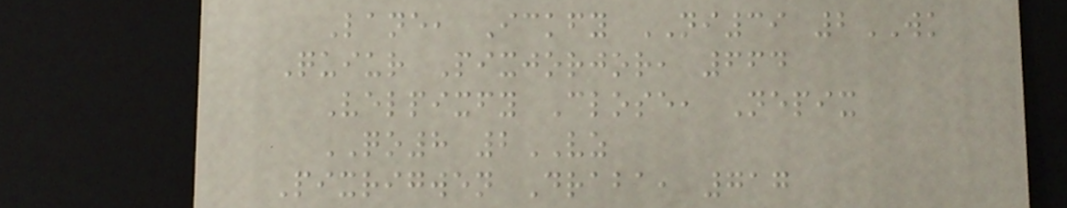Lane, Ickfy NI39 2WK
Quiur Pixjorjor, 664
Velpixfy Close, Nepix
QO8 2VZ
Pixrigwen Draba, 717
